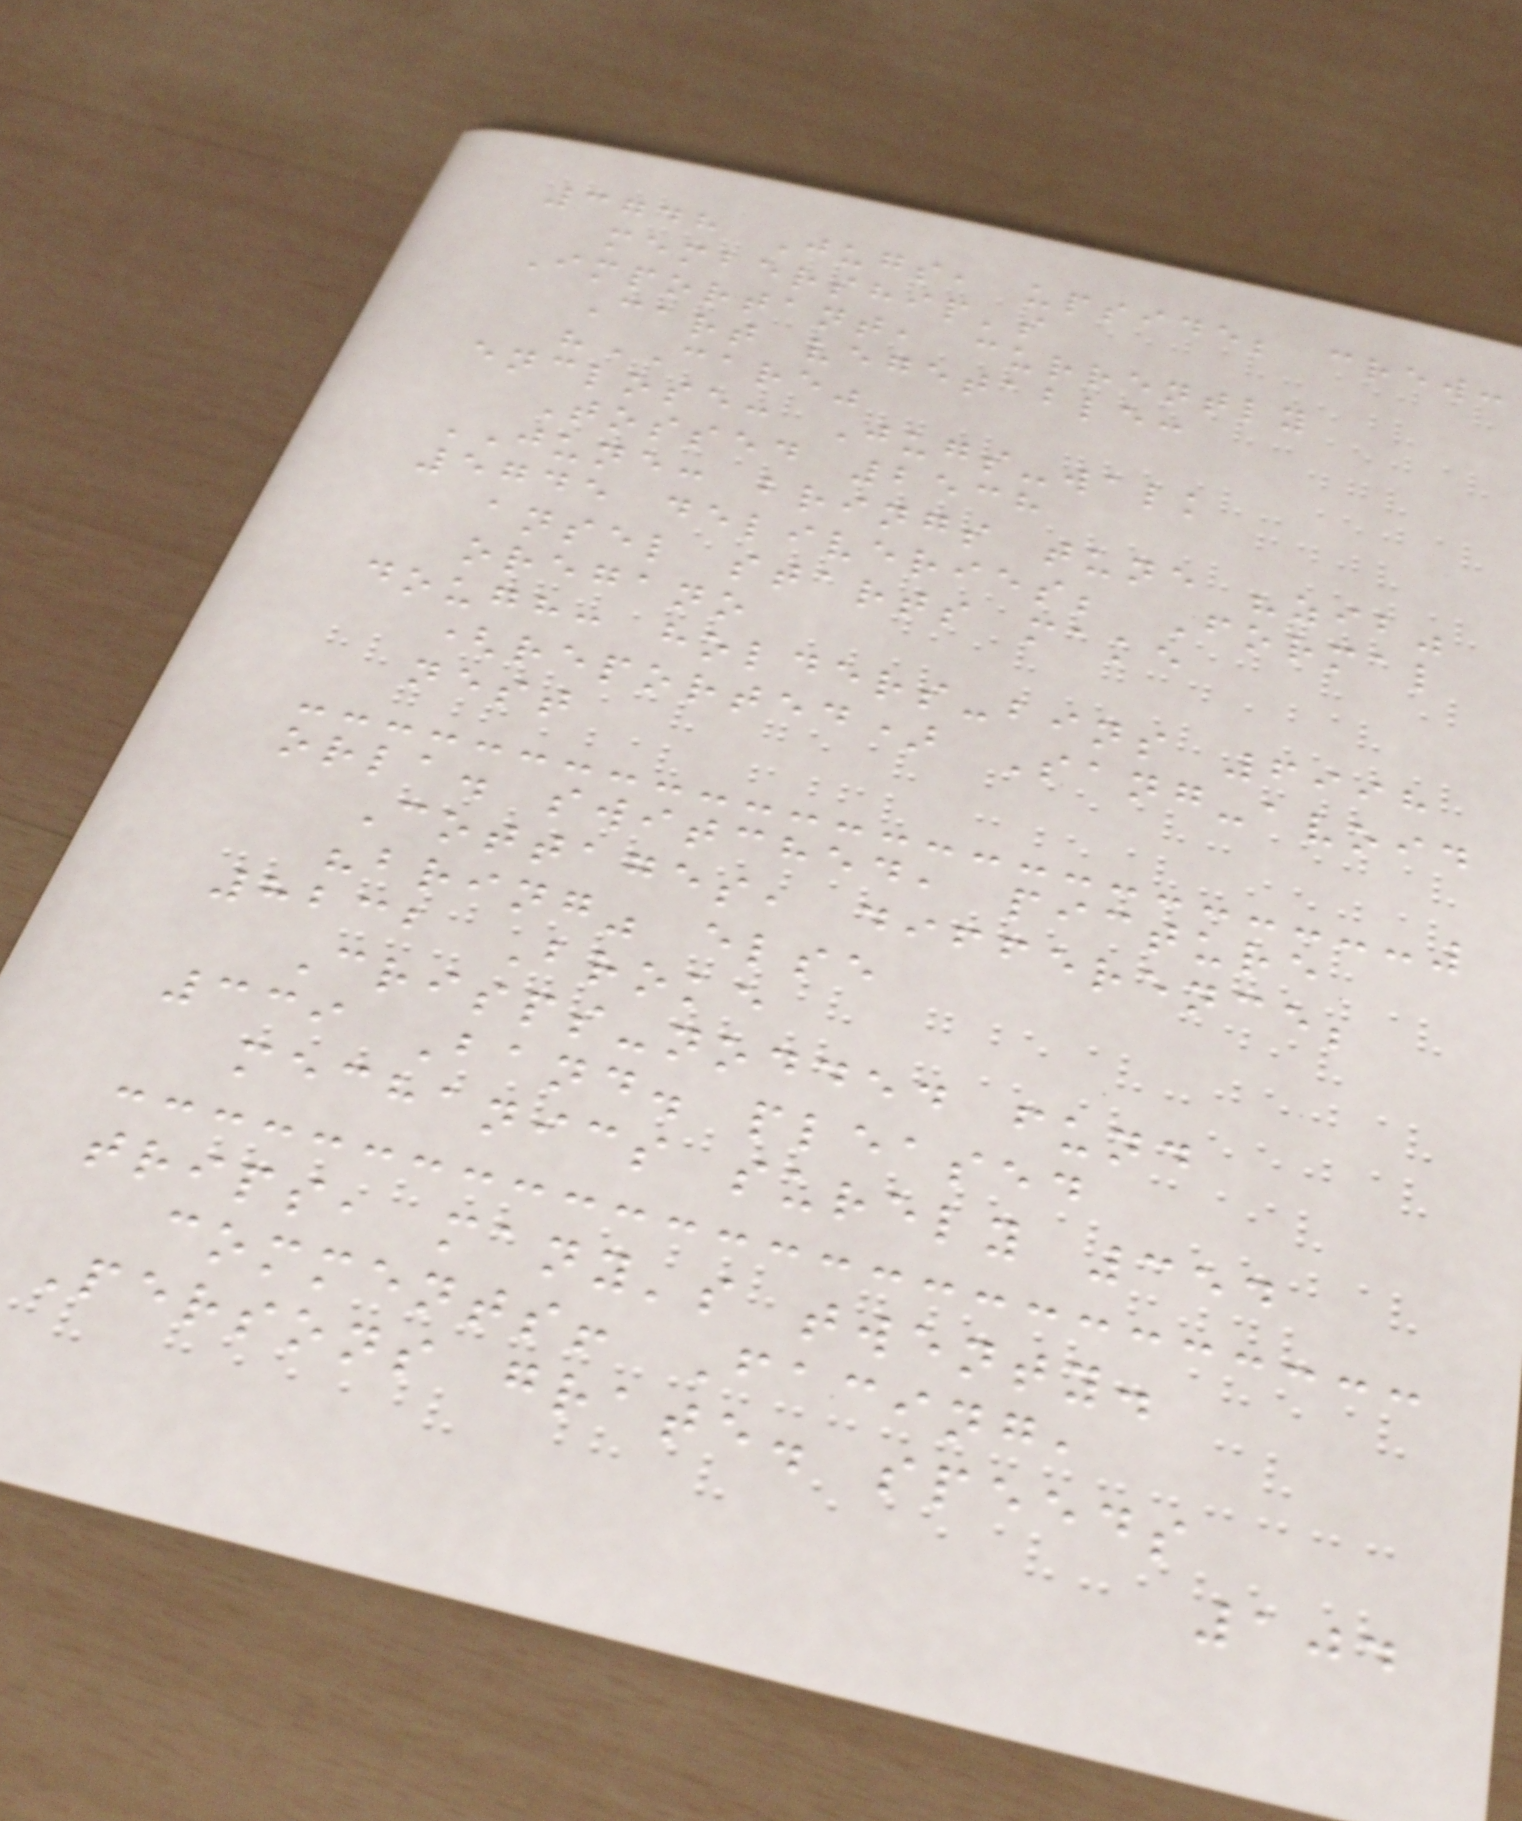3748 Jugs, upside; crew:
membership's
Important, currently
Cart vegetable:
"CARE"
enclose: Jugs-walk
Tossed 2538
JUNE: brings tune "zib"
5745 deliveries; Formal
ansel starts make
oregano
dough: holders-bins 6998
(reported) Sang-avoid
nest
orla. switched, picture
Cottages, difference;
"bring" else
8232 Broke
Crisps-nodded fund
339 Band. pleased
mechanics surely 354
trips, many's twenty.
comments! Facing,
Persons grate. speeds
104
